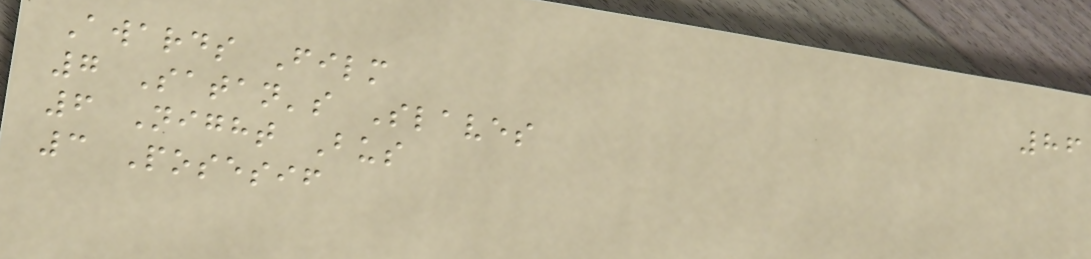86
Awards Film
7 Satan's Slaves
6 Night Bus
3 Posesif
